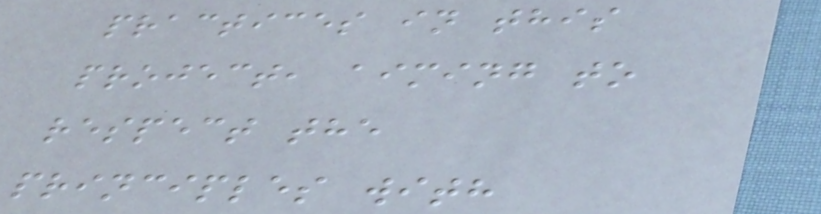practices in this
project, aiming to
respect the
principles with
